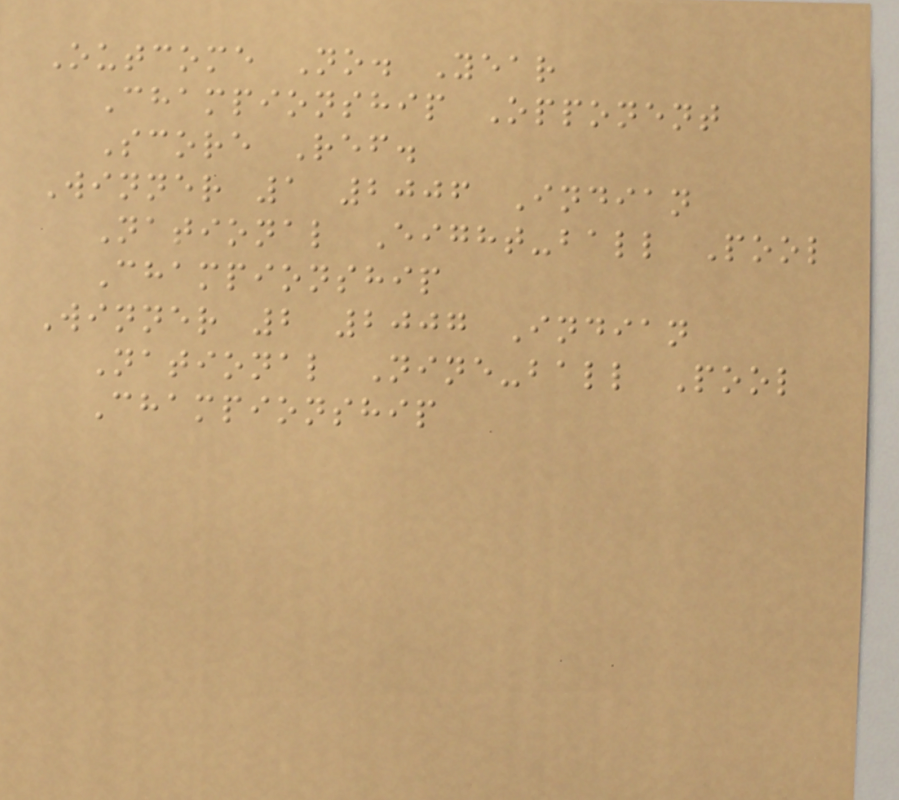Outcome No. Year
Championship Opponent
Score Ref.
Winner 1 2006 Indian
National Eight-ball Pool
Championship
Winner 2 2007 Indian
National Nine-ball Pool
Championship
